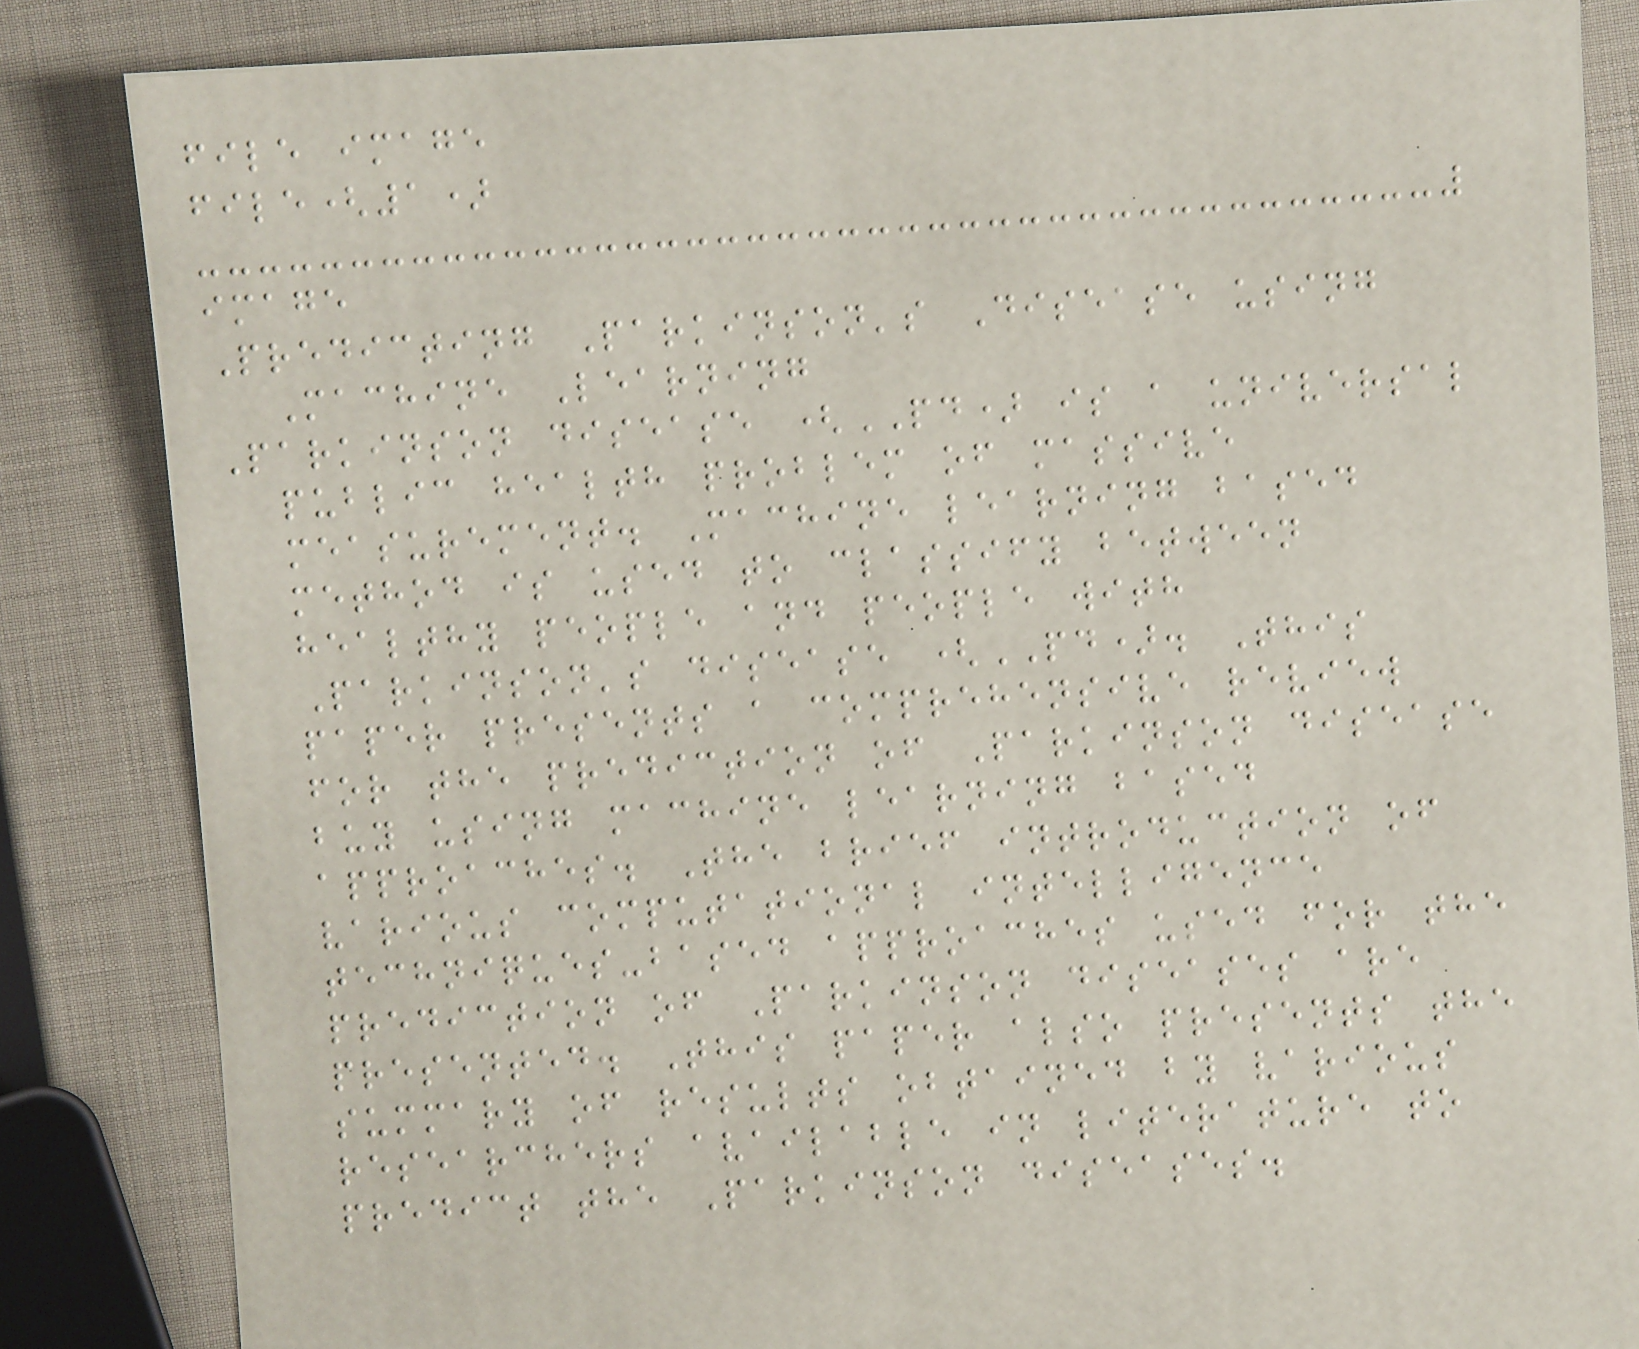file image
file(1)
image
Predicting Parkinson's Disease using
Machine Learning
Parkinson disease (PD) is a universal
public health problem of massive
measurement. Machine learning based
method is used to classify between
healthy people and people with
Parkinson's disease (PD). This
paper presents a comprehensive review
for the prediction of Parkinson disease
buy using machine learning based
approaches. The brief introduction of
various computational intelligence
techniques-based approaches used for the
prediction of Parkinson diseases are
presented. This paper also presents the
summary of results obtained by various
researchers available in literature to
predict the Parkinson diseases.
